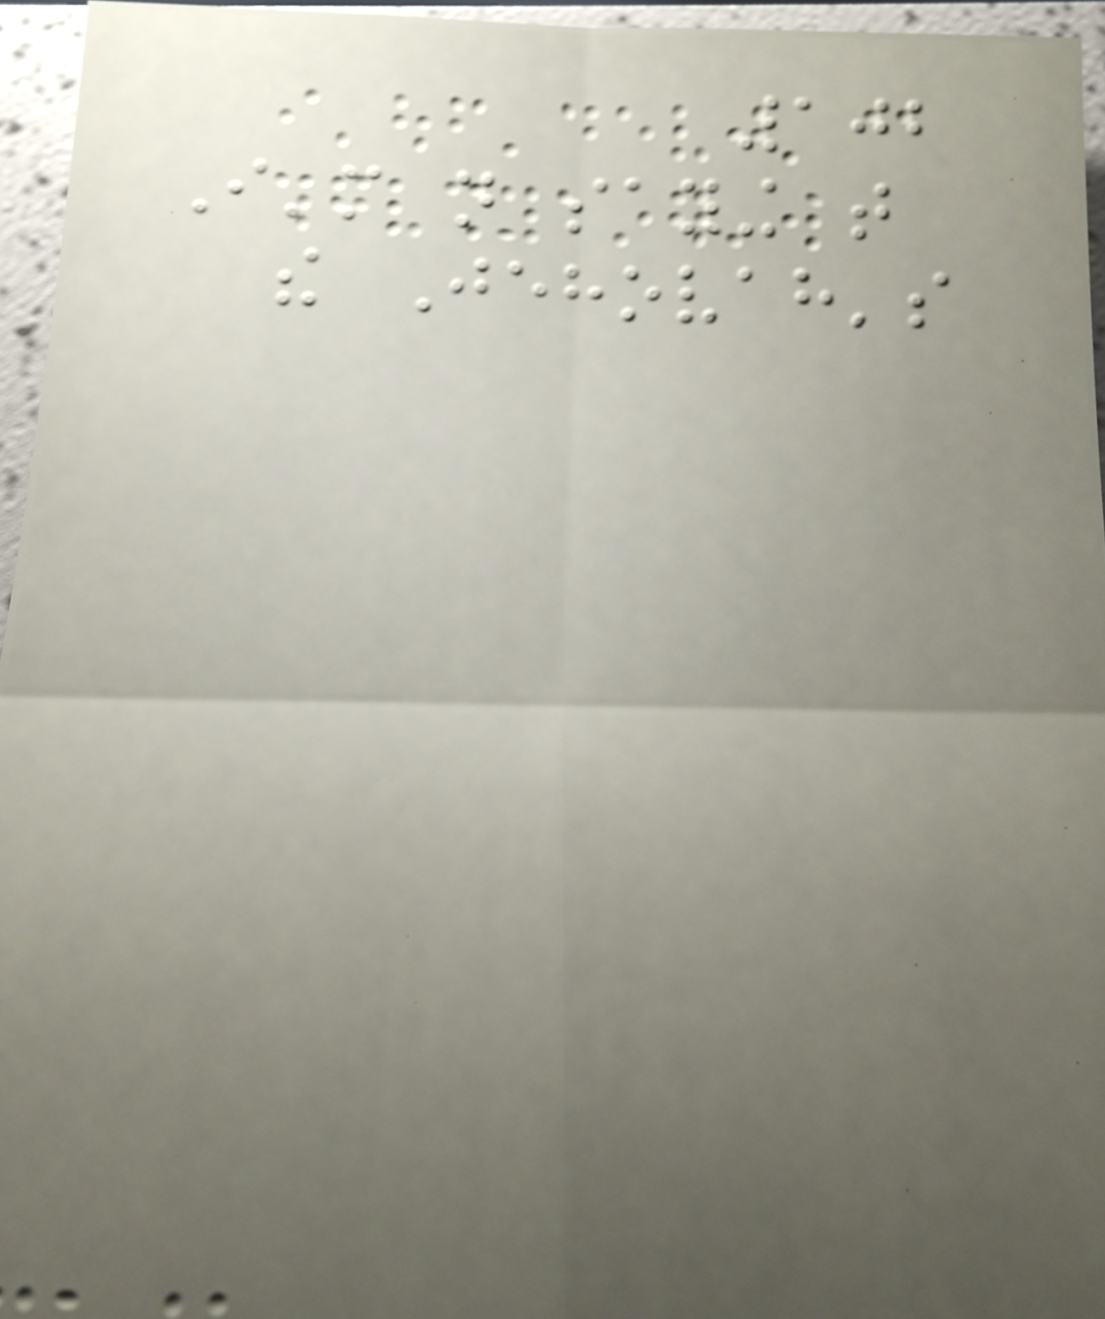102
I'm not saying that
the Jehovah's
